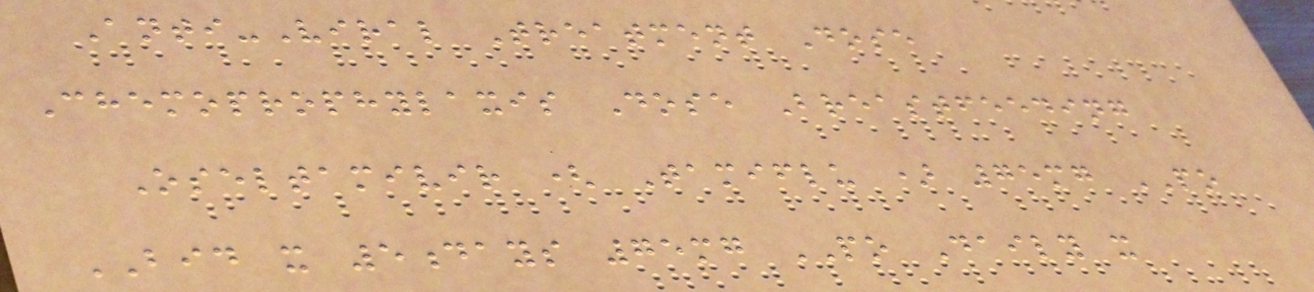Anti-Viral Treatment Dose
Chemoprophylaxis Dose Breastfeeding
Oseltamivir ( Tamiflu ) 75mg PO
BID x 5days 75mg PO Daily x
